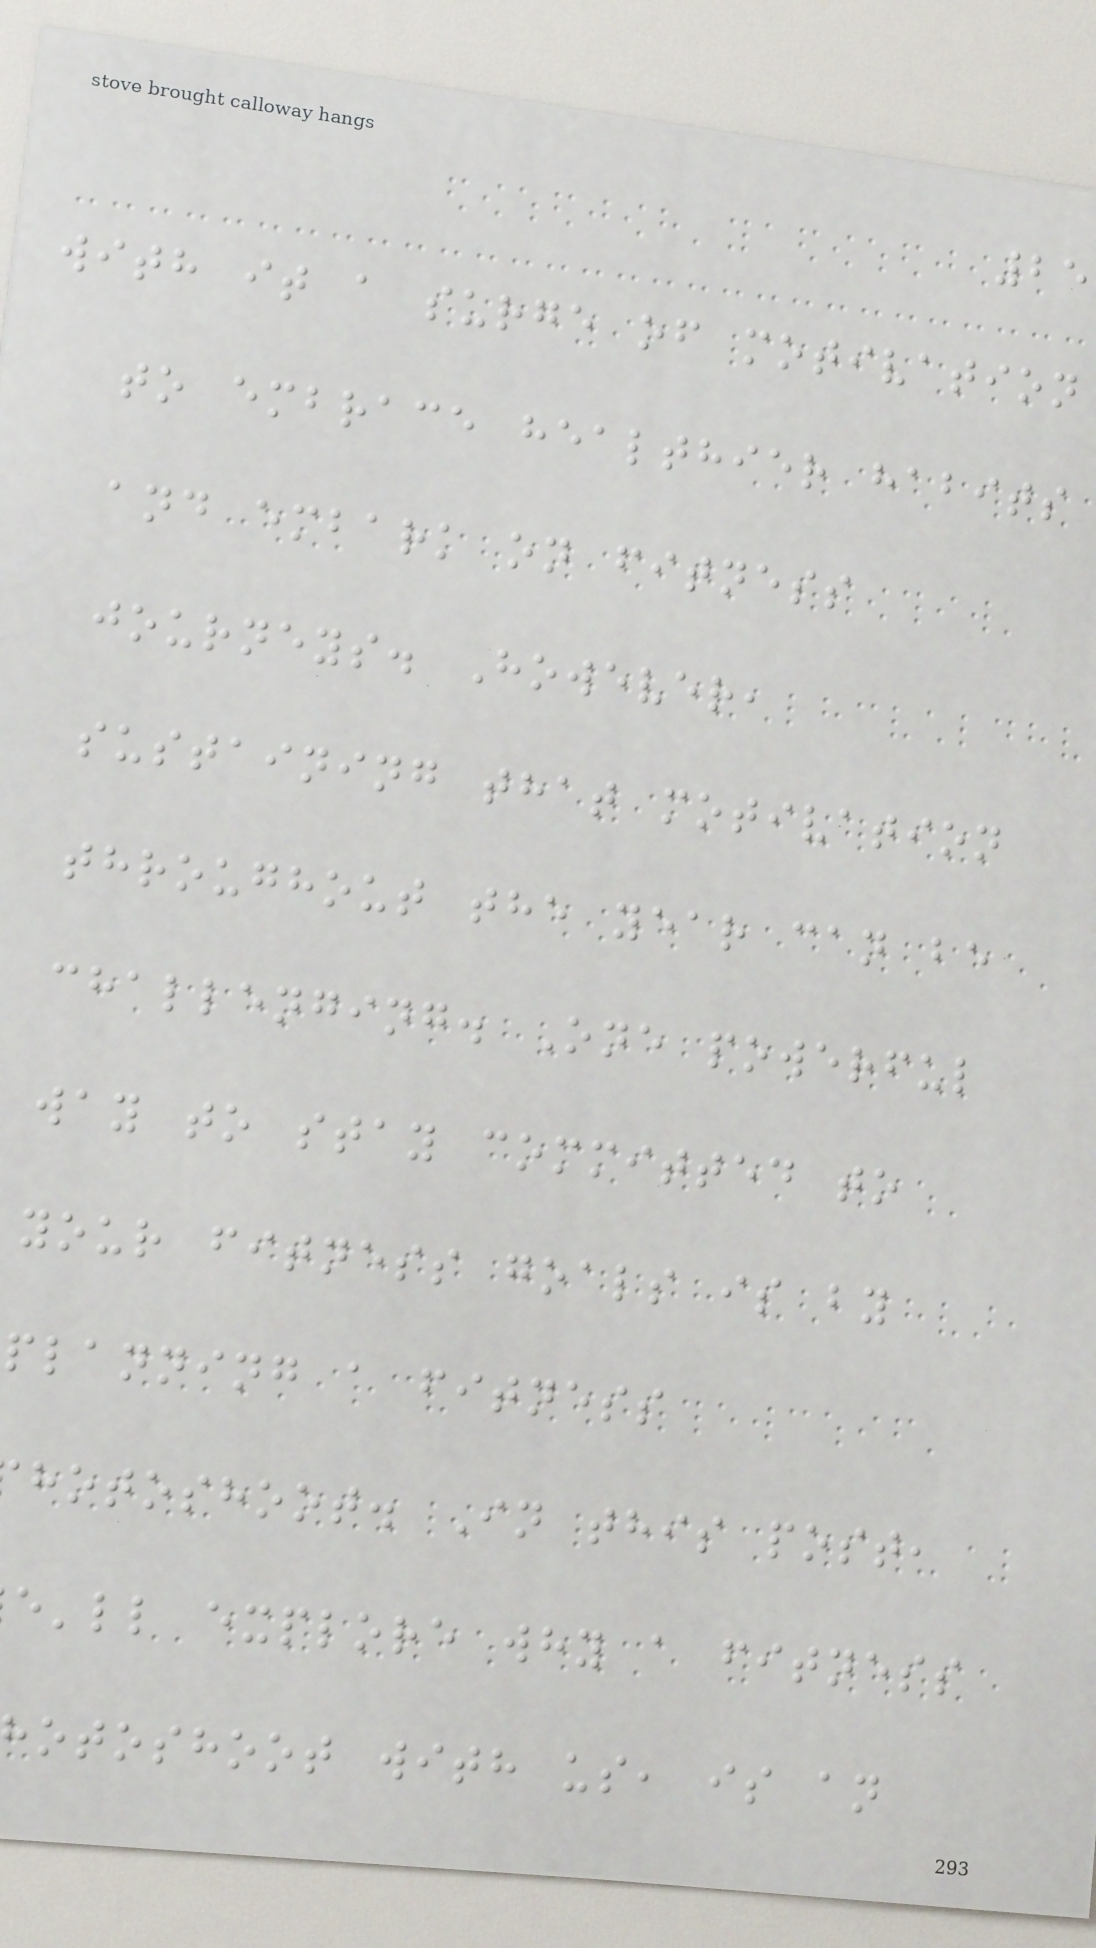with it a surge of motivation
to embrace healthier habits
and embark on fitness
journeys. However,
sustaining that motivation
throughout the year can be
challenging. One powerful
way to stay committed to
your fitness goals is by
planning a fitness
hotoshoot. In this post,
e'll explore why a fitness
otoshoot with us, is an
